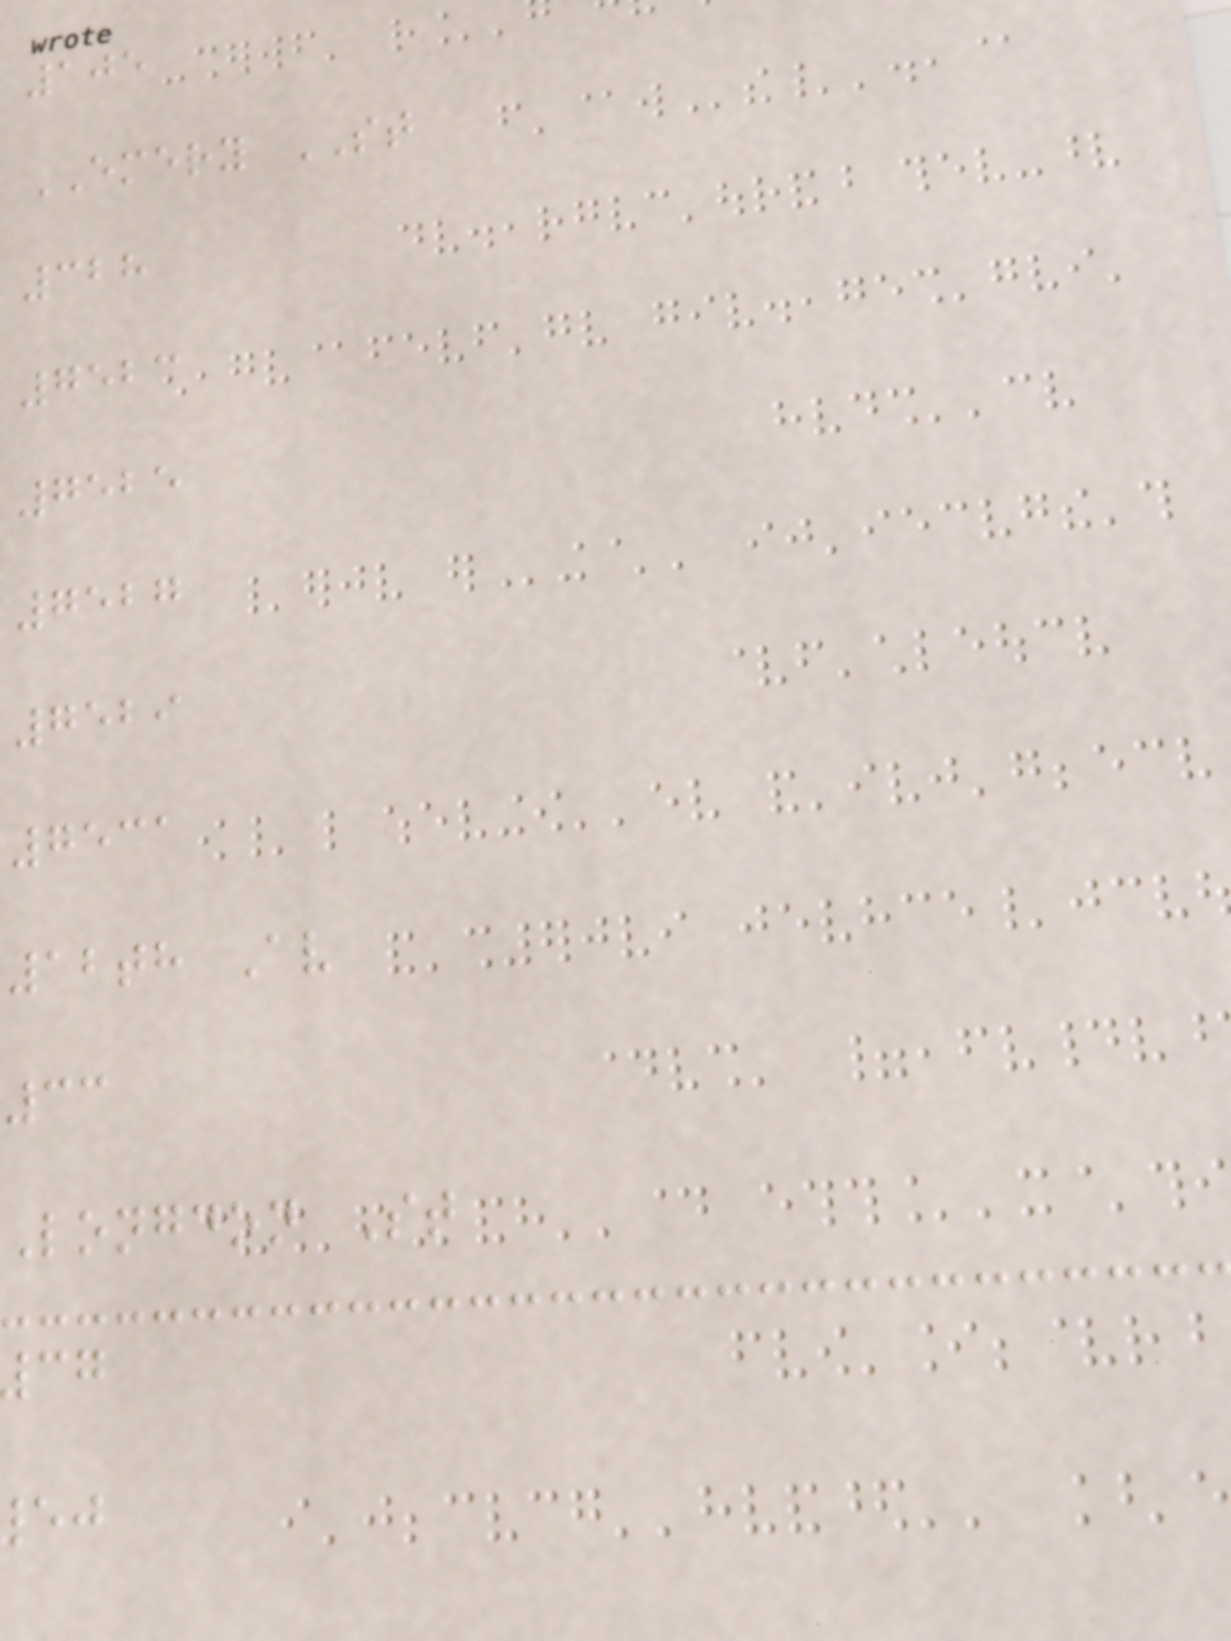105
EMERY ST
328
7523
7525
7527
7529
7531
12th Av
33
Longdon St
